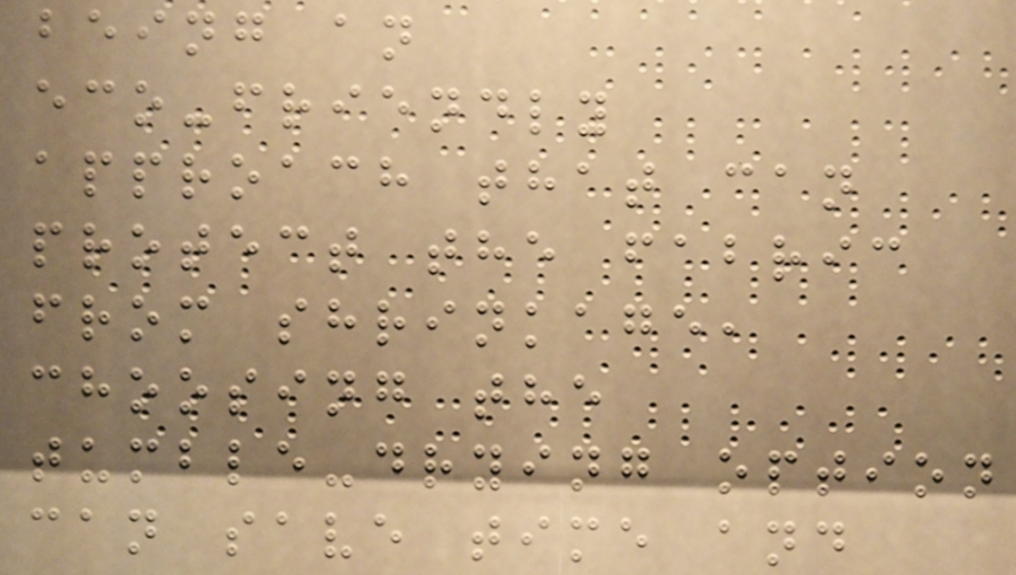being an
eco-friendly
approach that can
protect the fabric
from shrinkage,
choosing the
tumble-drying option
can save time and
